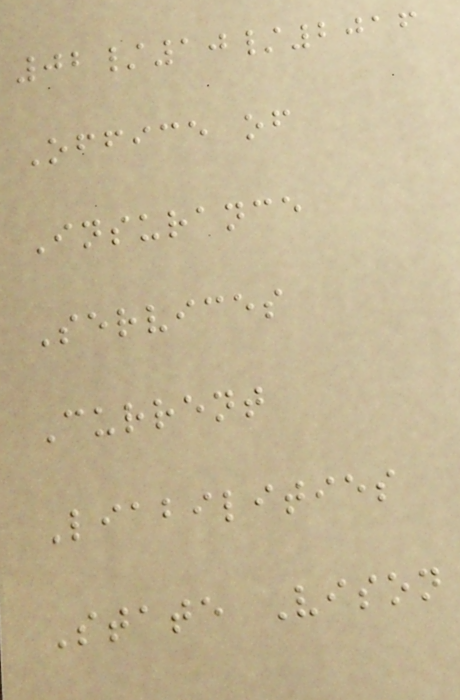02/10/2016
Office of
Insurance
Services
Current
Liabilities
State Vison
